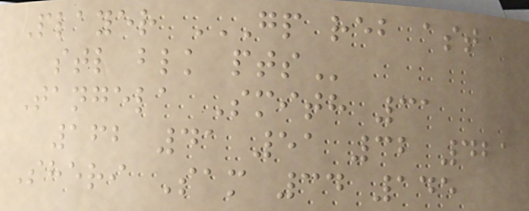Player GP REB AST
STL BLK PTS
Tangela Smith 31
162 41 51 32 421
Sheri Sam 34 145
